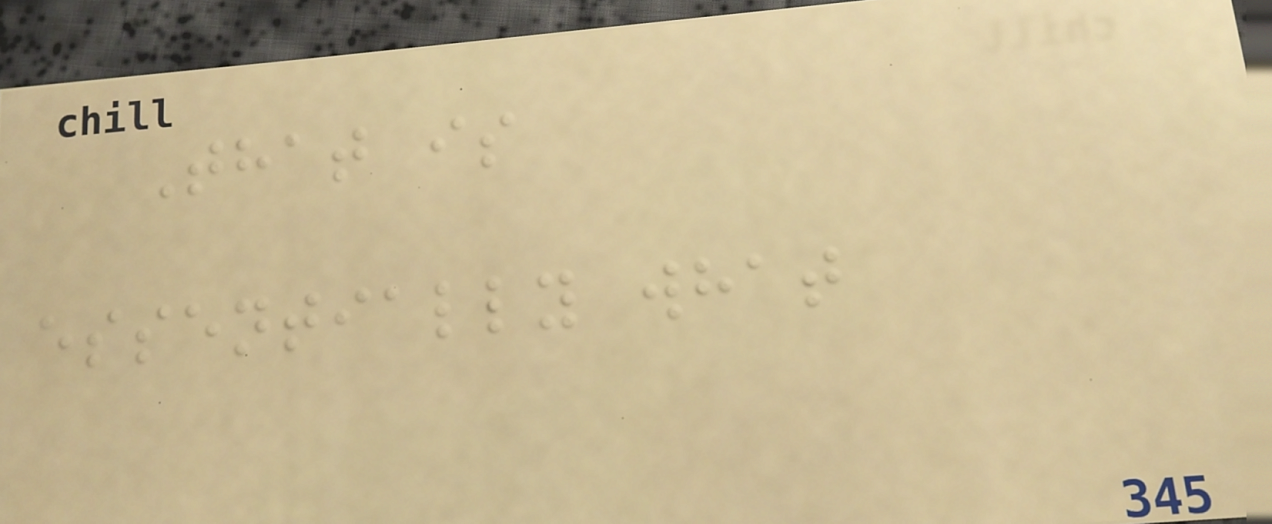That is
essentially what
